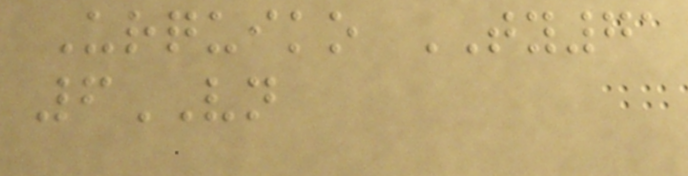Urquiko TY71
6VN
